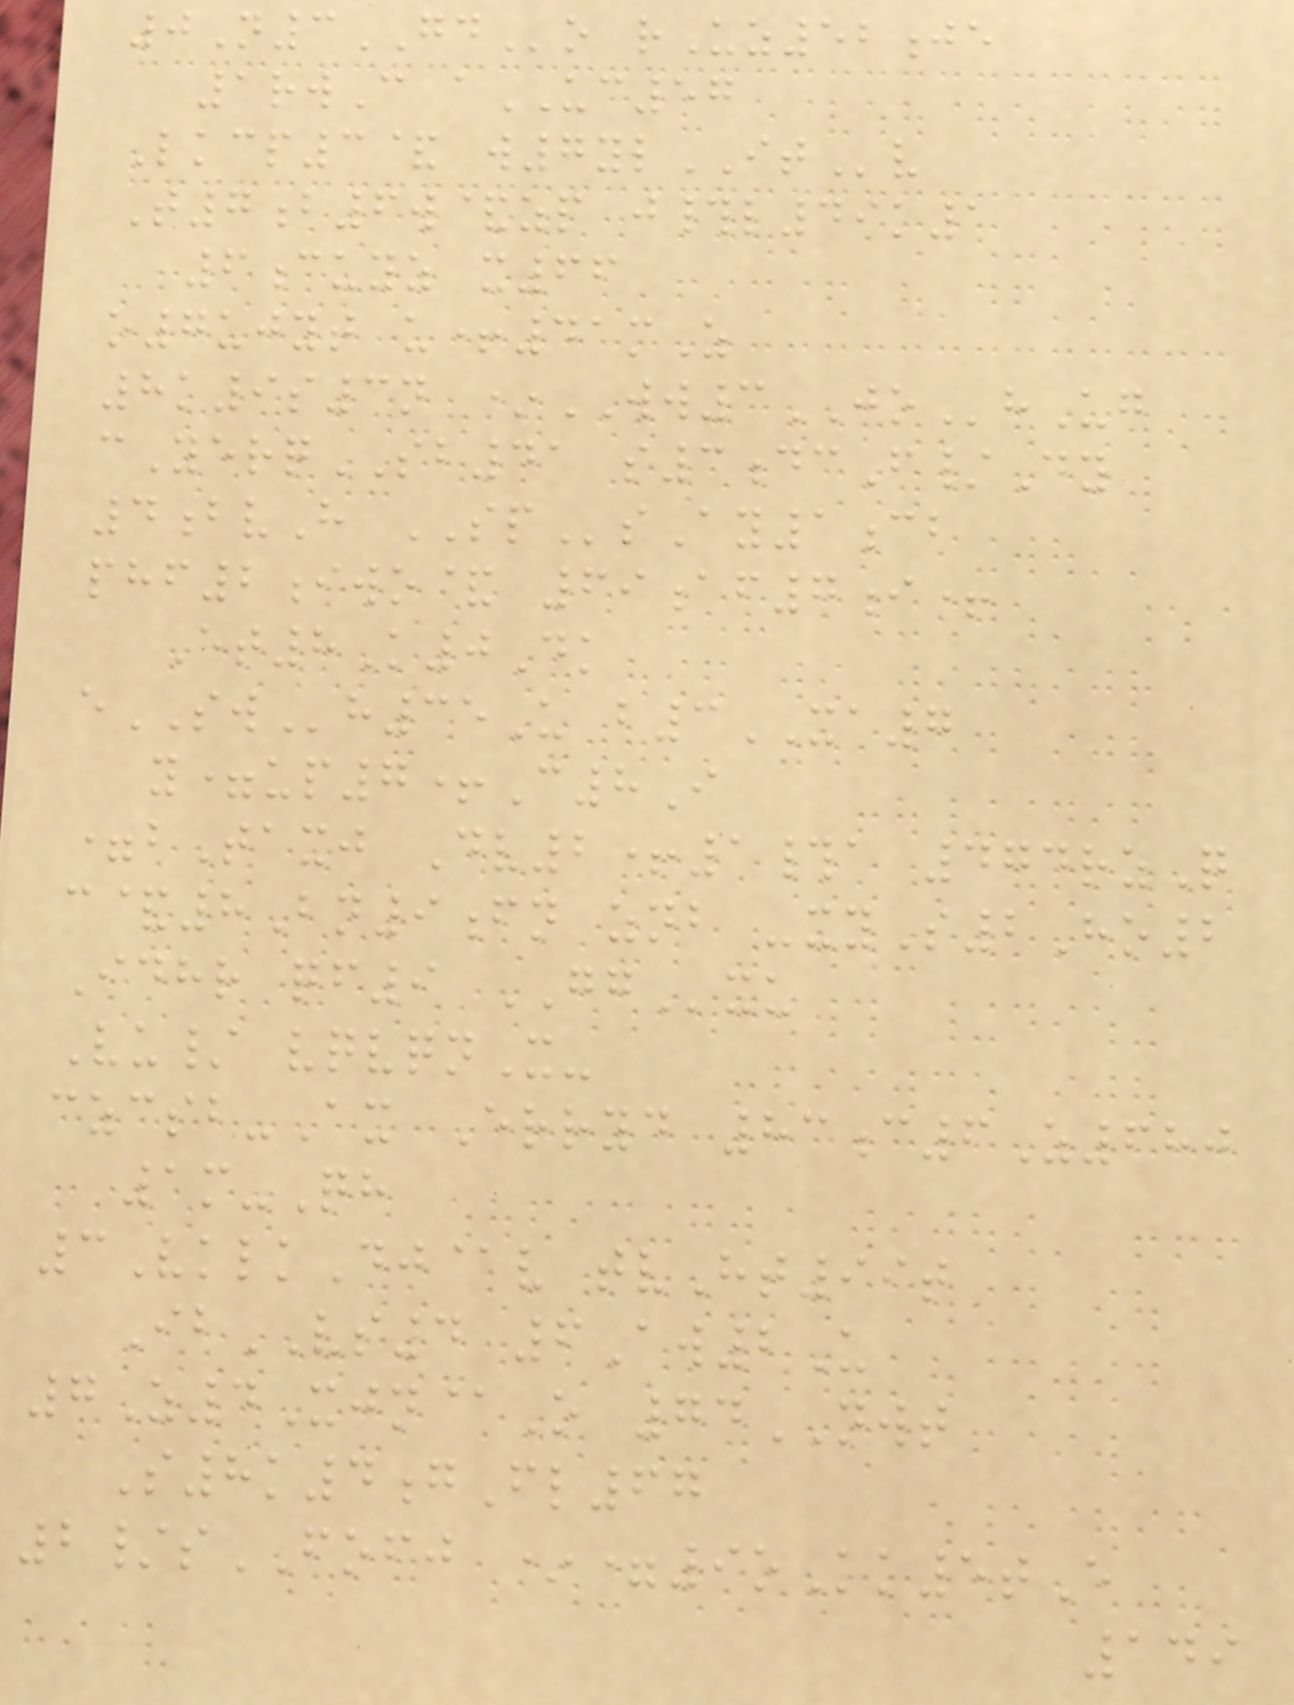0N3GDo rUz52je
1rwC aUC57
Lkcp3& w7ylITv
T7b6w&zp j#l49k1
6cuyz x66
o7ujyt u+41mZ
8k9s3n *WW3JOhUg
cYerqSB41 s3dcF/Dy
4bvH SPsAy1cb
phf2iwo& 69af7i+
Et8K0Dk
eSWh35U b3XA7
y=up7+C8I
=bTaxj Dv2+1#a 474rzQ
c&8Bn9fn znb -xyS2Ho2
Idhr qf9 GGxu
Vu/ vqvqnX-
czcsb-Ax Erryd 83c6Z680
1m-Qh
3VklkDj@v tvHt99t
IbVS4 6Aw2U
7Z4Xjn@O 74NWT
S8k4gFl67
2/sFOFJ *=9oKk5tE
149
